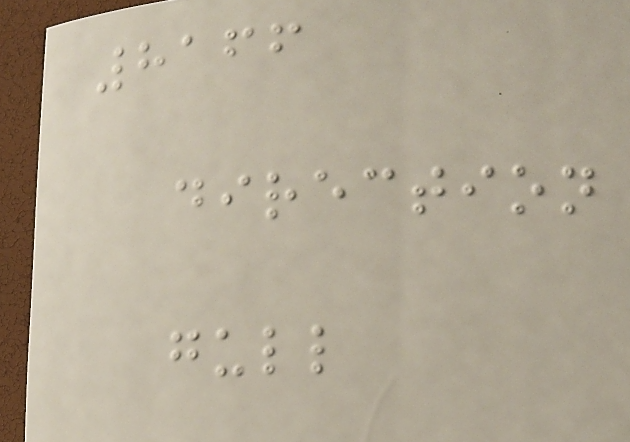8166
direction
gull
